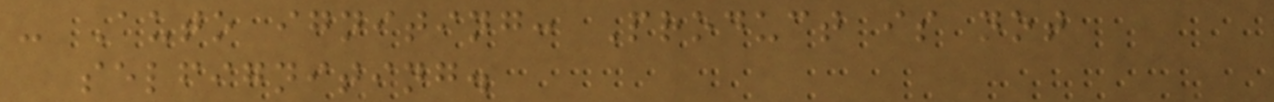- Auto igniting: Product is not
selfigniting.
